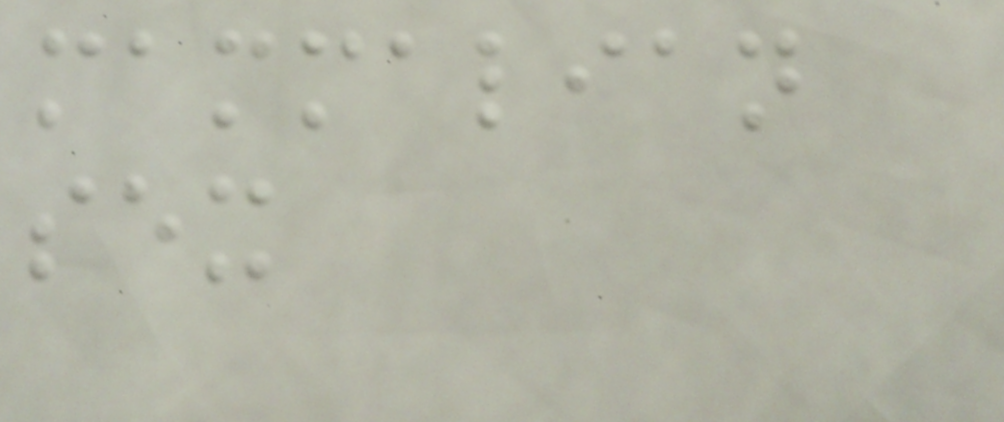mammalian
sex
